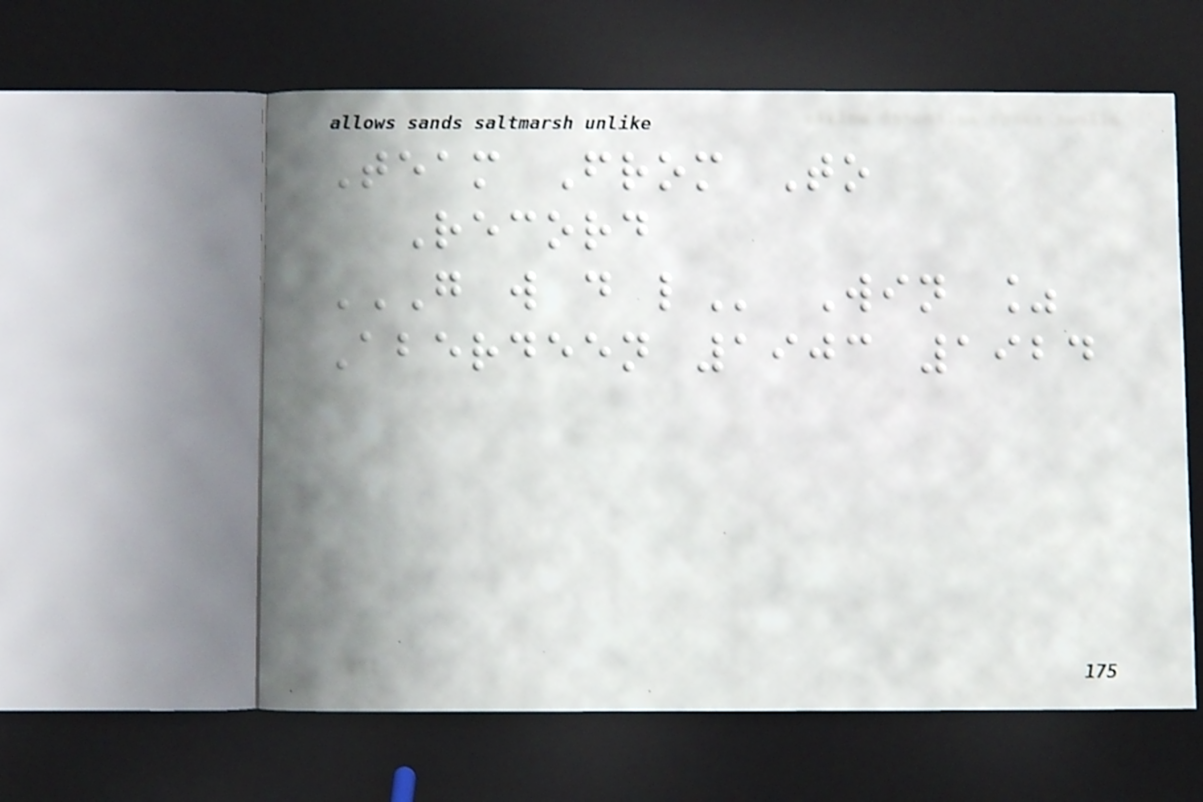Team From To
Record
G W D L Win %
Aberdeen 1903 1924
